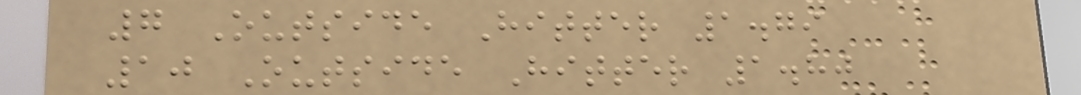7 Outside Hitter 1.79
10 Outside Hitter 1.80
